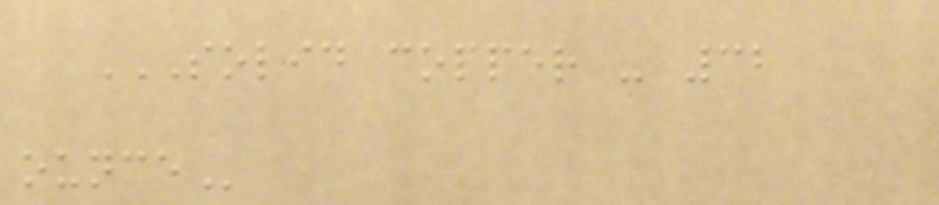SOLID COPPER - 32
OUNCE
